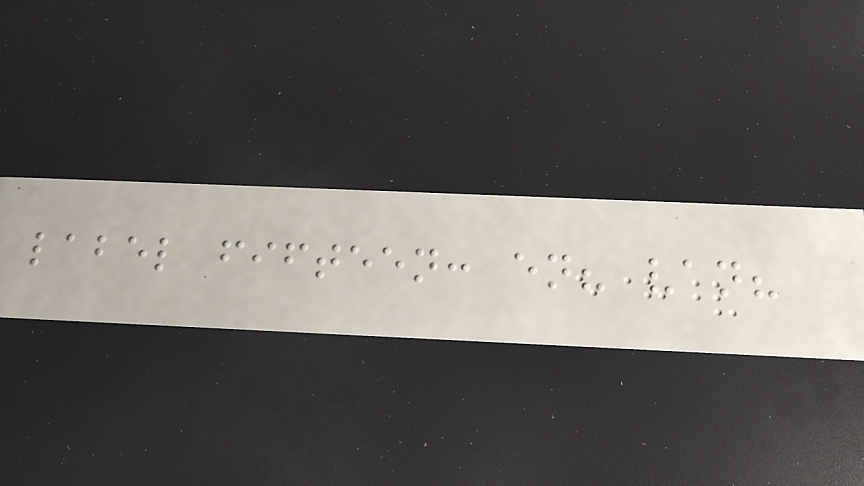label fifteen: en? van?
